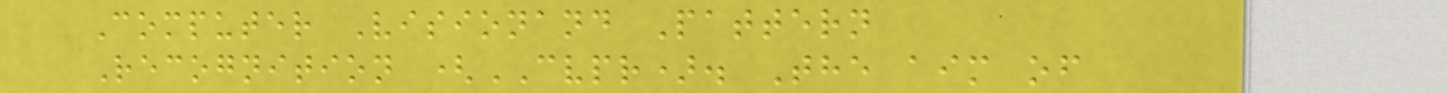Computer Visionand Pattern
Recognition (CVPR). The aim of
